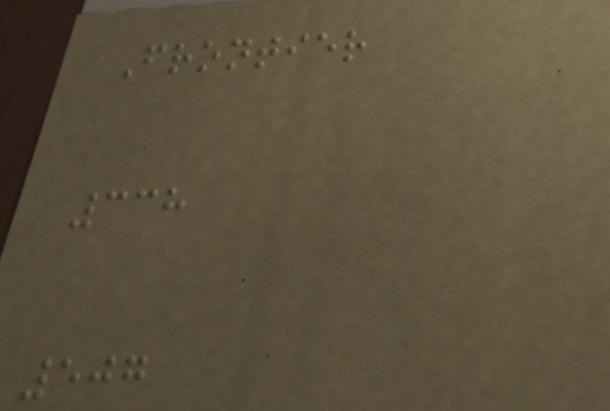Frontier
338
507
